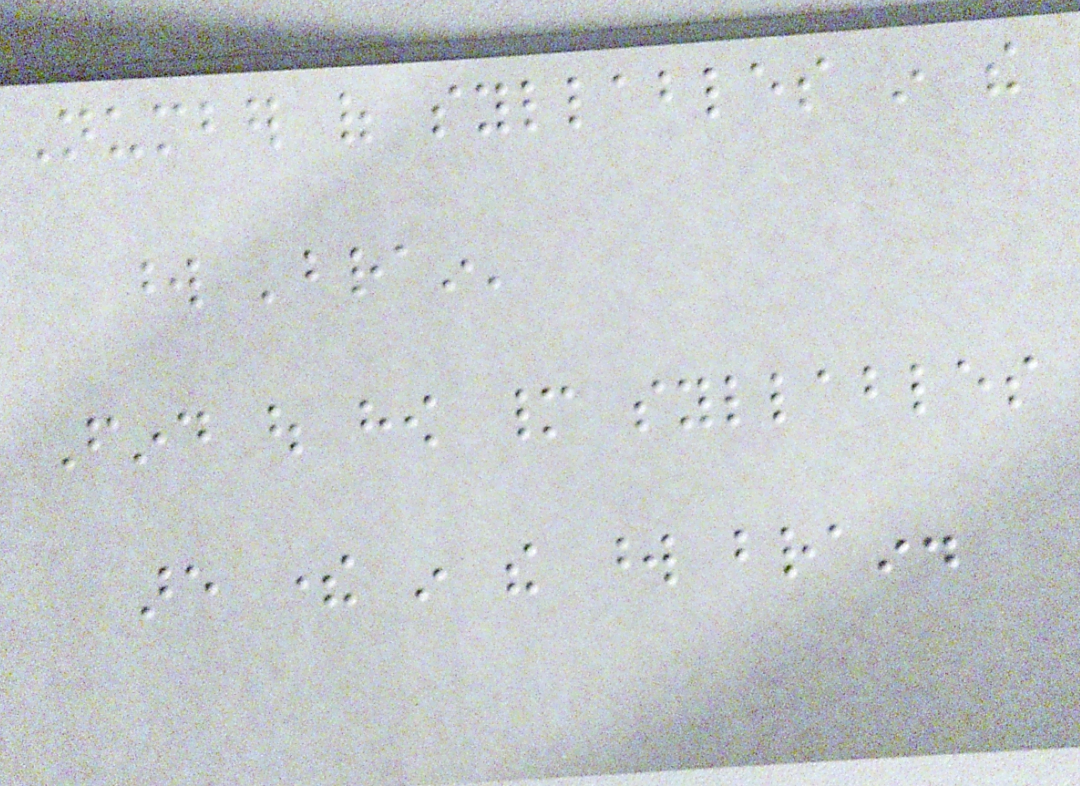Number of syllables in the
word 'brain'
Find out how many syllables
are there in the word brain.
